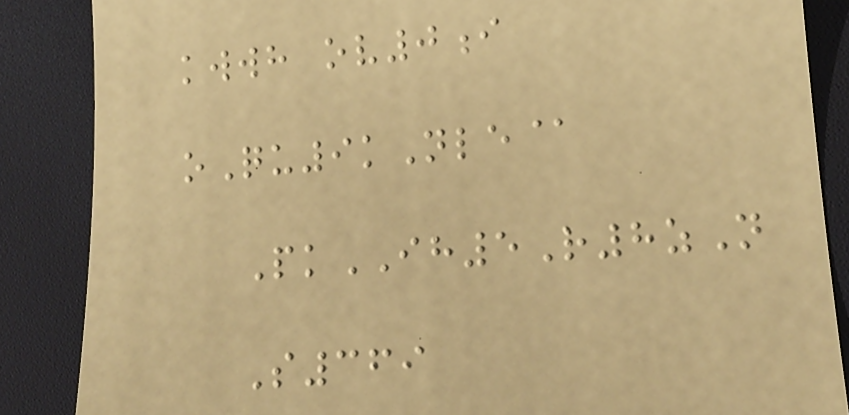kwwh ov0i
oQu9kNle@
PkIH5R8zN
S369
